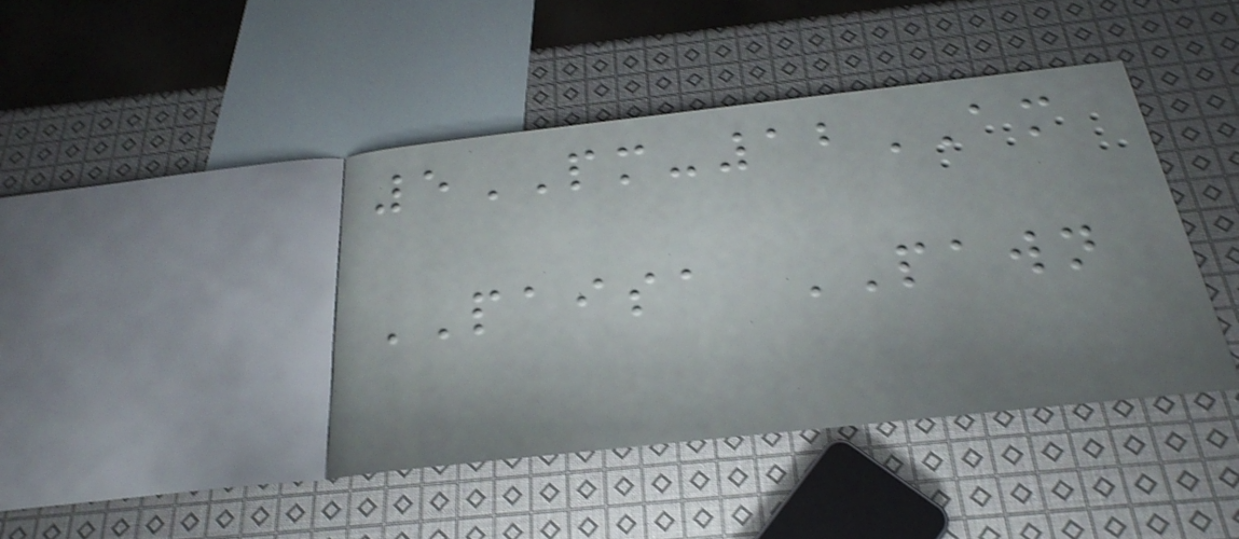5PM-12AM
PAISA PAWN
